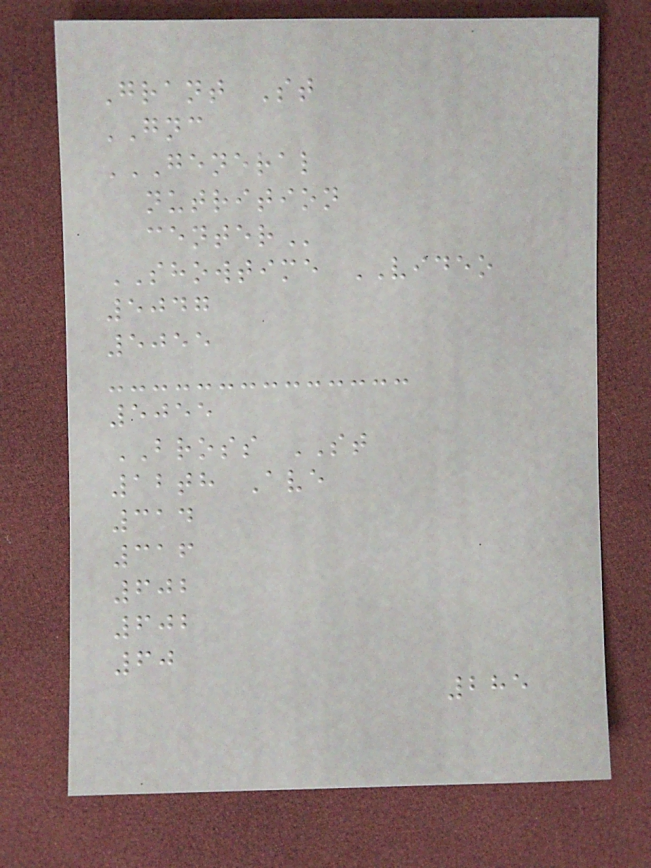Grant St
GNC
GENERAL
NUTRITION
CENTER
SHOWTIME VIDEO
5047
5055
5055
BROSS ST
12th Ave
314
316
602
602
60
285
